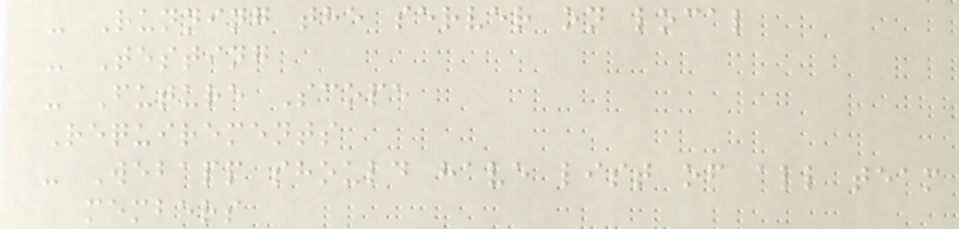- Running the server on local
- Testing
- Future Scope
Requirements
- Webapp should have list of all team
members
